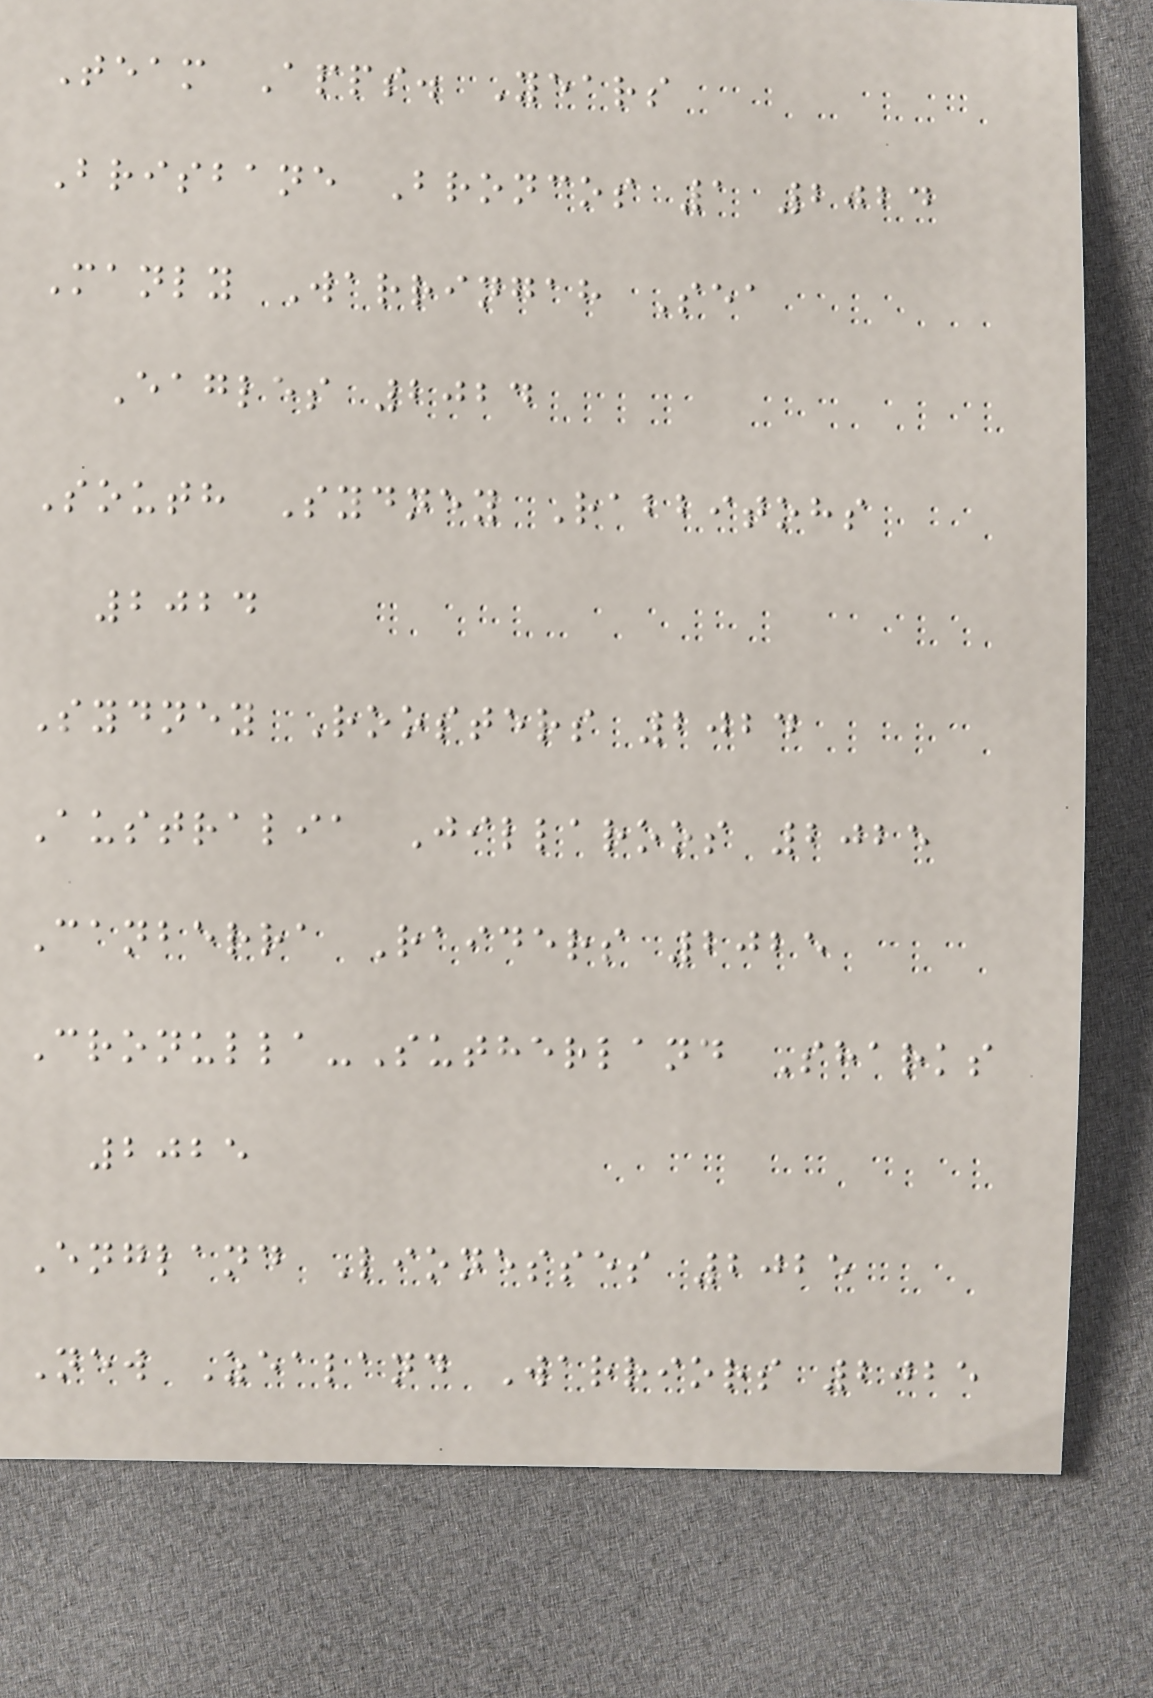Team Apps. Years
Brisbane Broncos 1 2024
Manly Warringah Sea
Eagles 2024
South Sydney Rabbitohs
2024
Sydney Roosters 2024
Australia Jillaroos 2025
Canberra Raiders 2025
Cronulla-Sutherland Sharks
2025
England Lionesses 2025
New Zealand Warriors 2025
